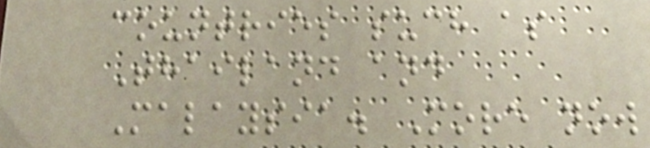countries such as
Thailand and
Malaysia. More now
